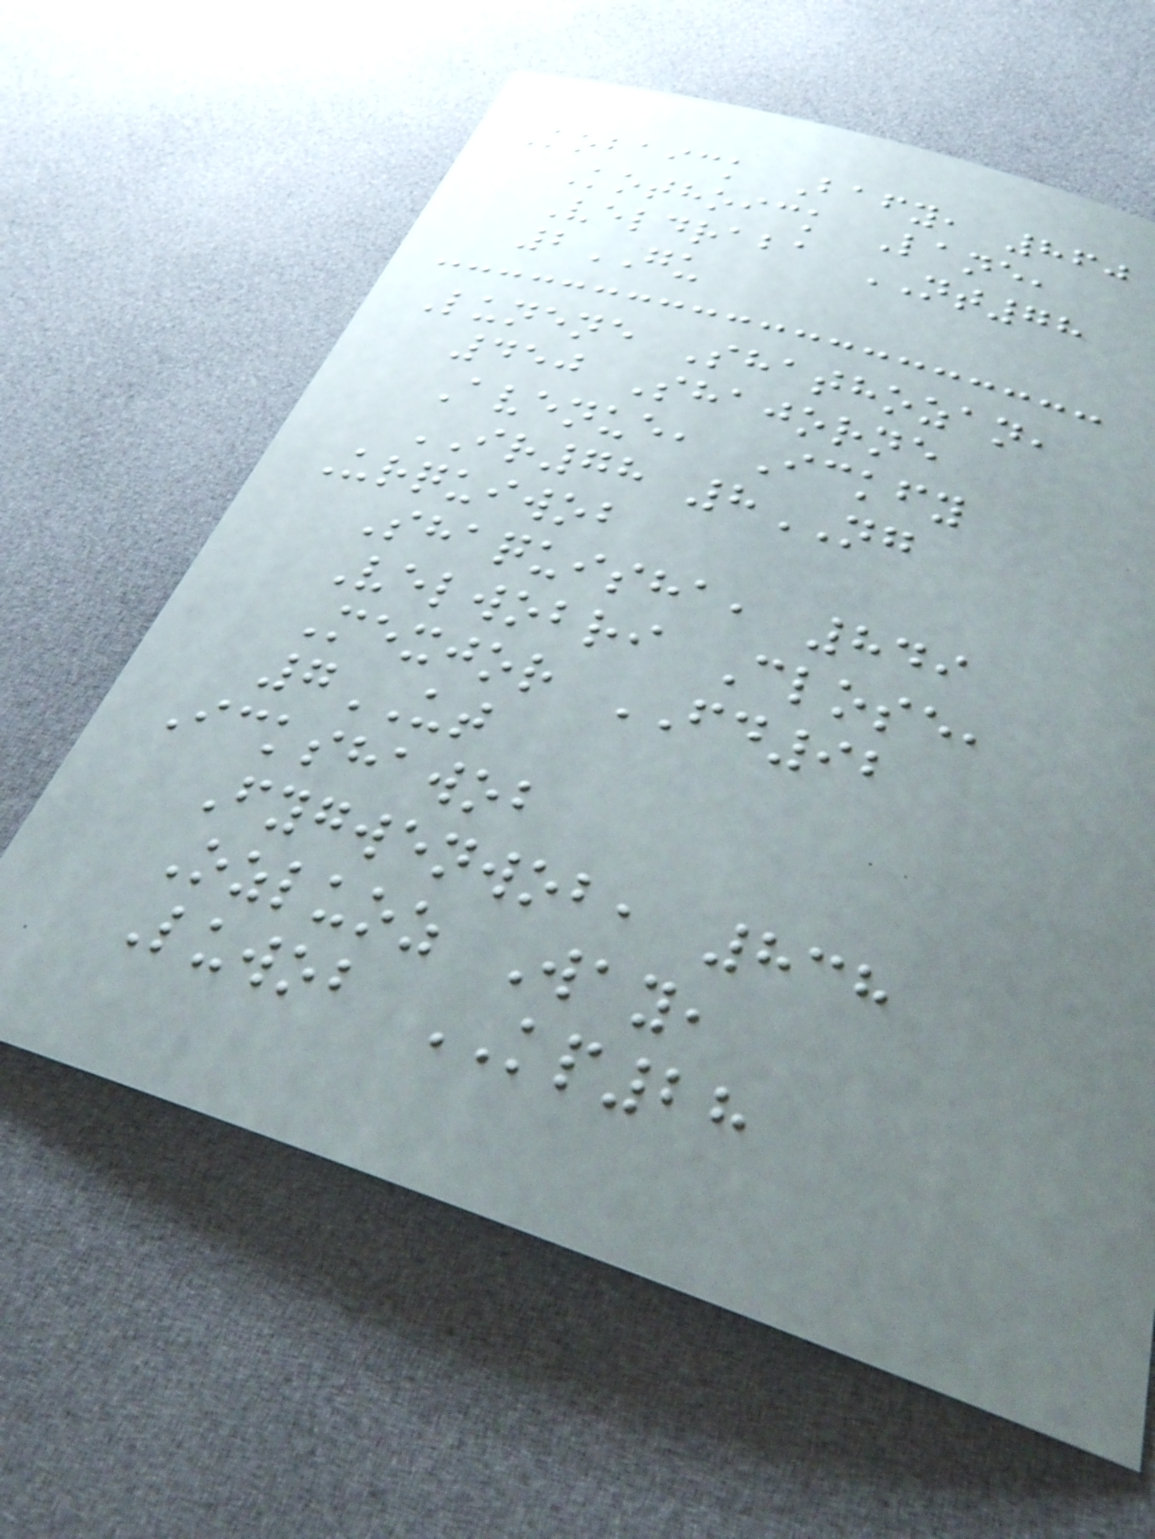Kobaick Bafy, 860
Kothoick Lane,
Veldraba NT78
2GU
Lunene Shathozan,
450 Shajorne
Avenue, Ickfy
IR78 8NG
Urquiwob
Shaquisha, 849
Velwobri Close,
Mexjor FD92
7UT
Ickshawob
Fygwenwob, 838
Ozluoz Way,
Luwob KP28
